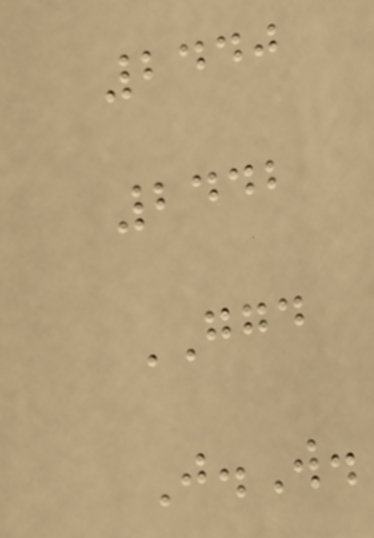2440
2442
GGD
J.W.
